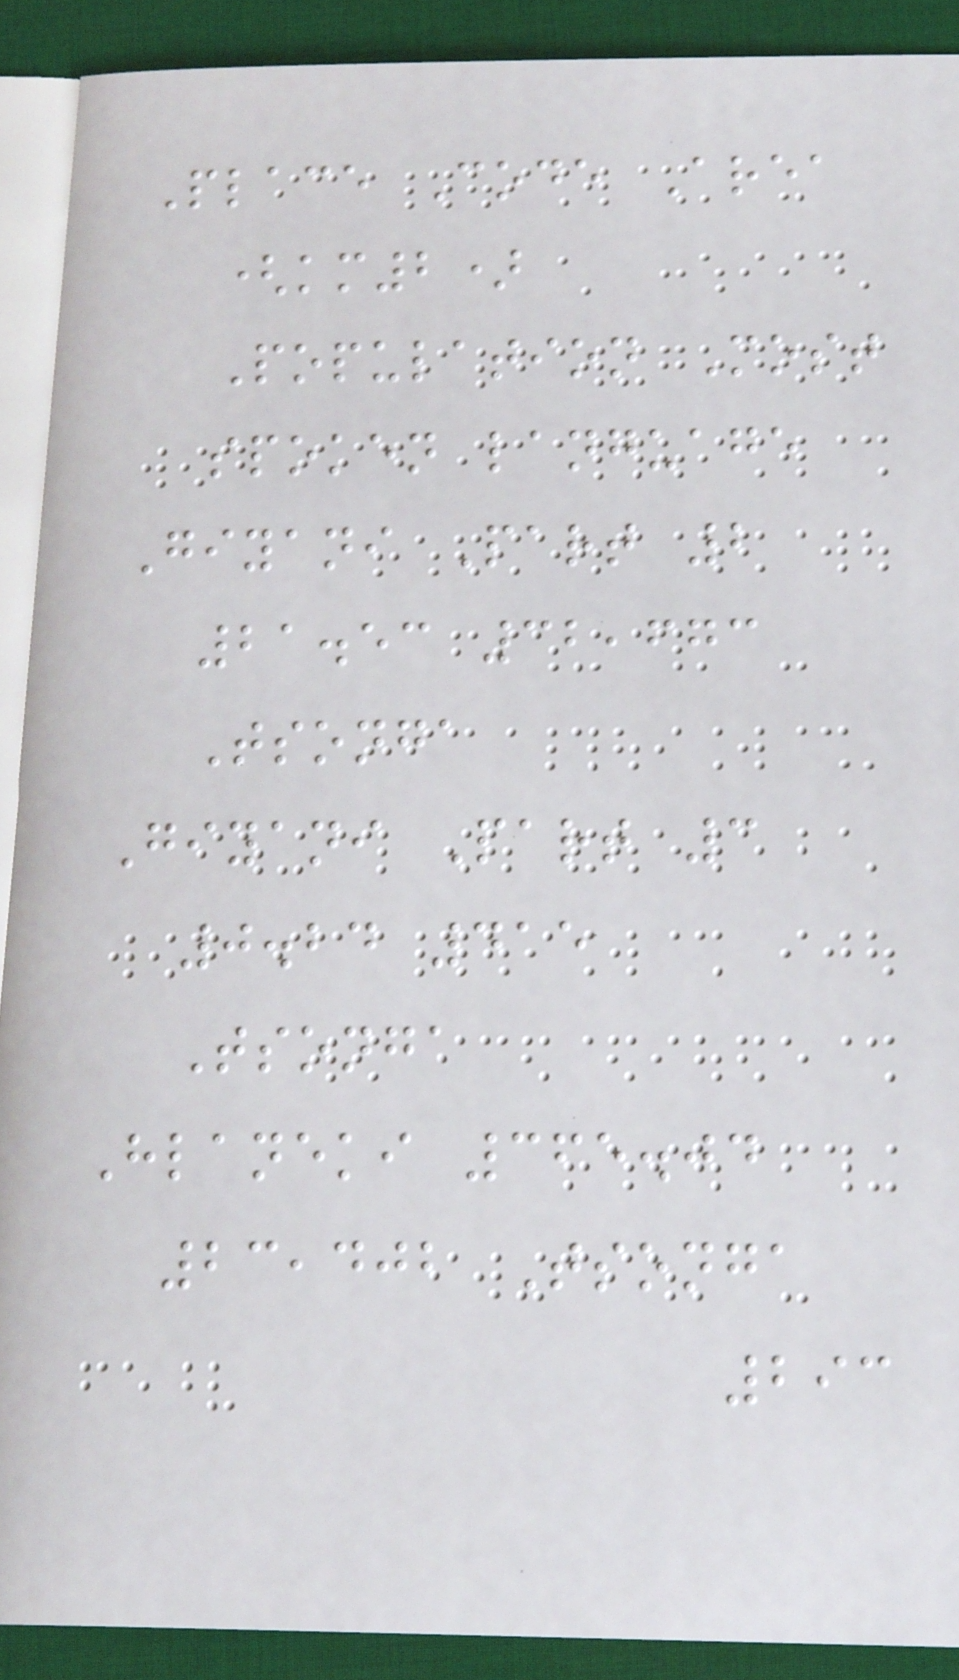Place Code Area
(km2)
Population Most
spoken language
Giyani Part 2
21.53 32,673
Tsonga
Giyani Part 3
0.24 415
Tsonga
Hlaneki 365.04
23,402 Tsonga
293
